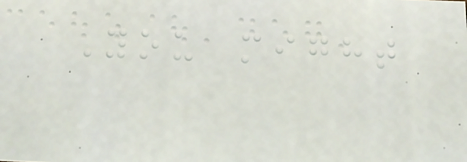You might
